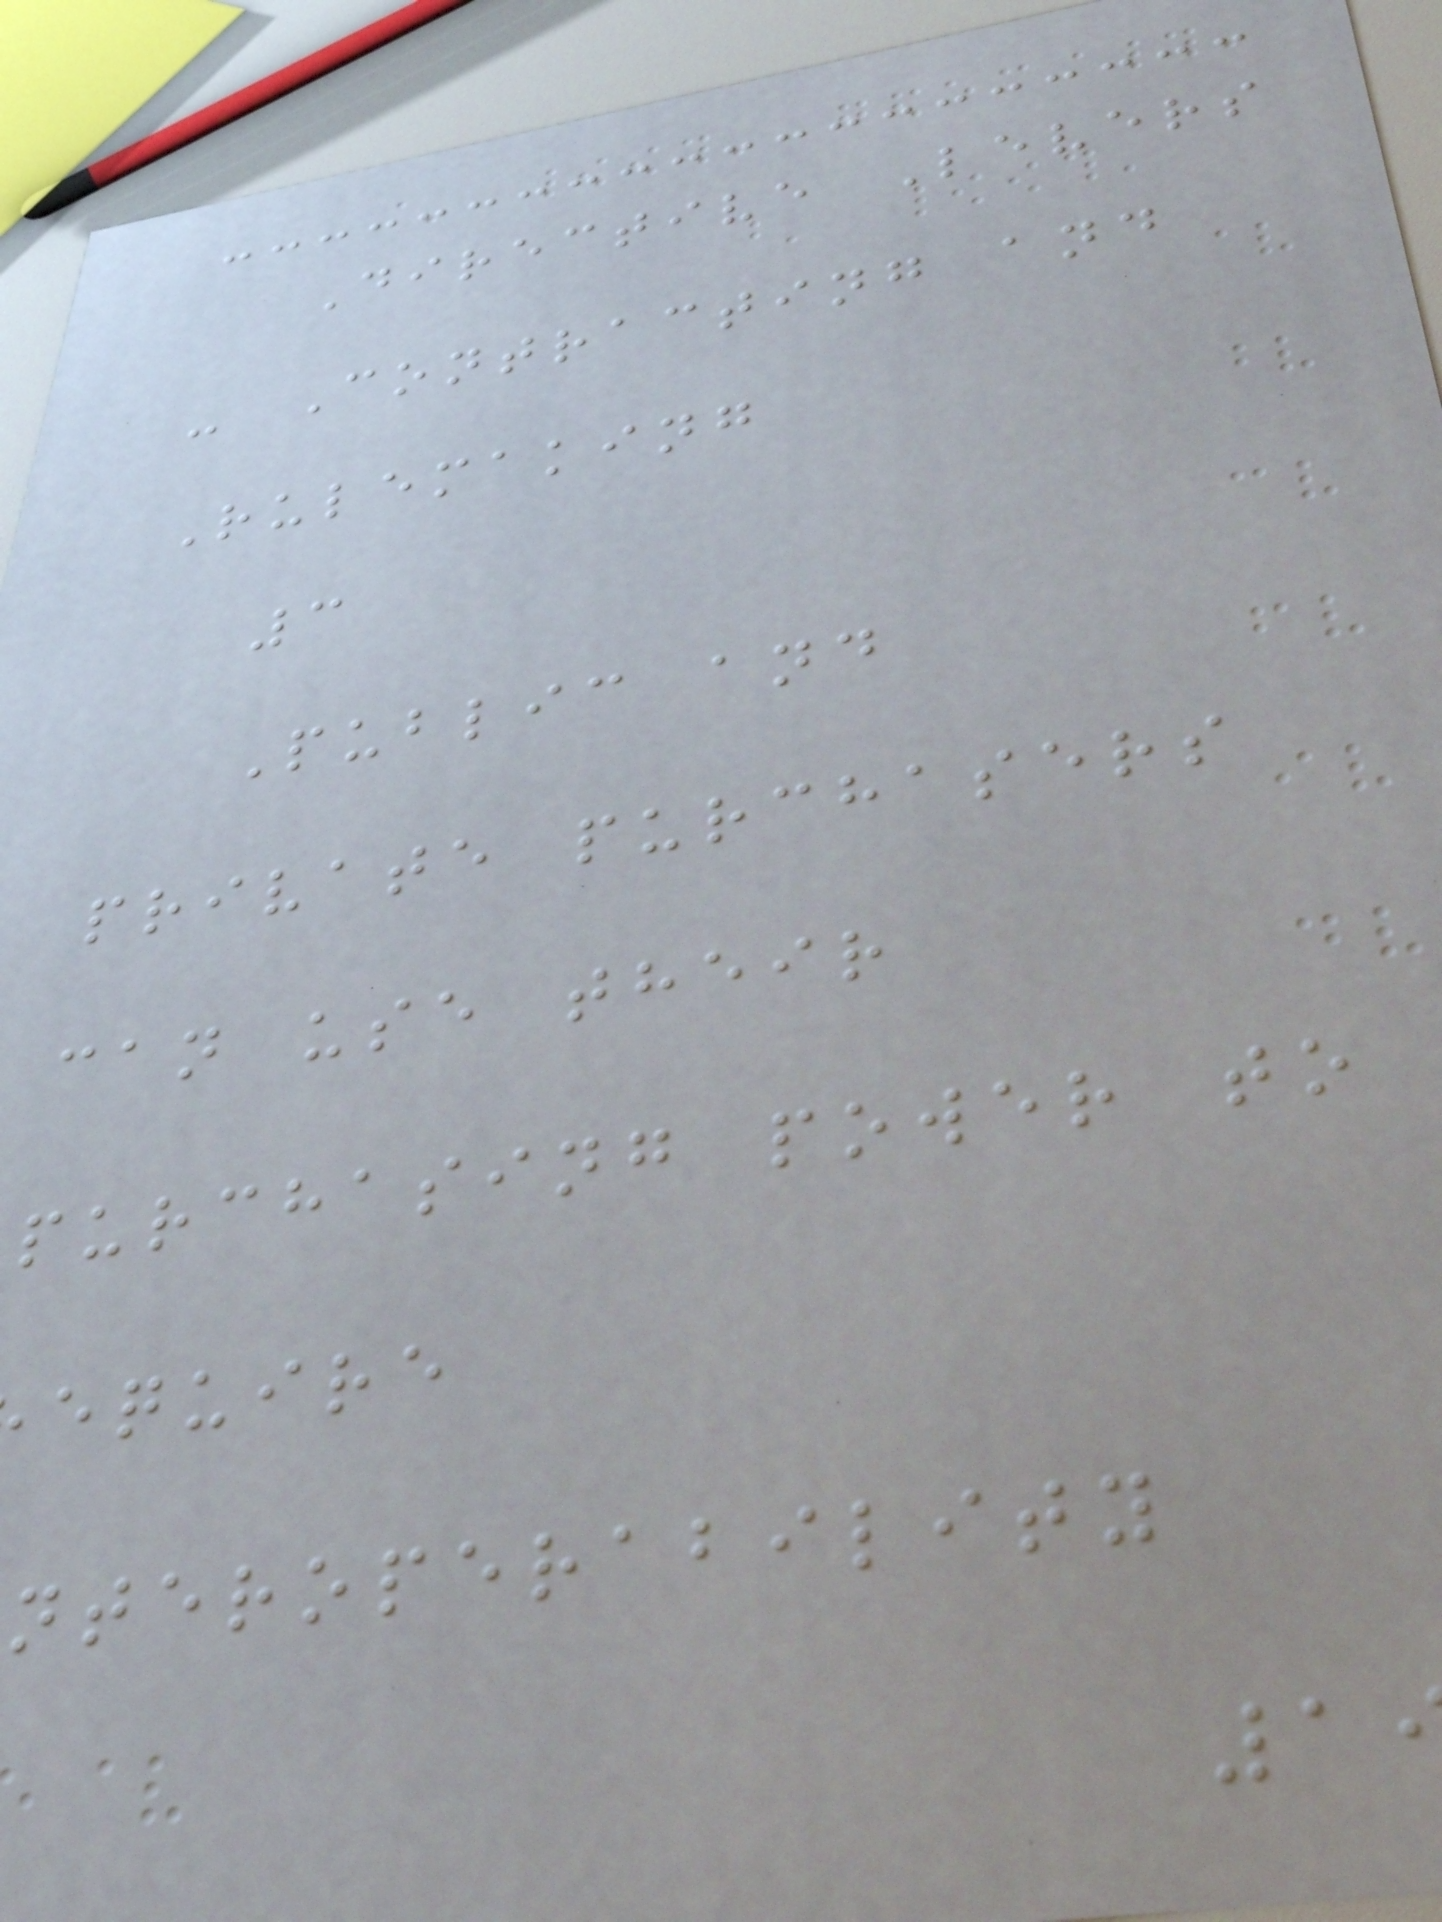Directive Levers
- Contracting and
Rulemaking
3
Public and
private purchasers
can use their
purchasing power to
equire
nteroperability
